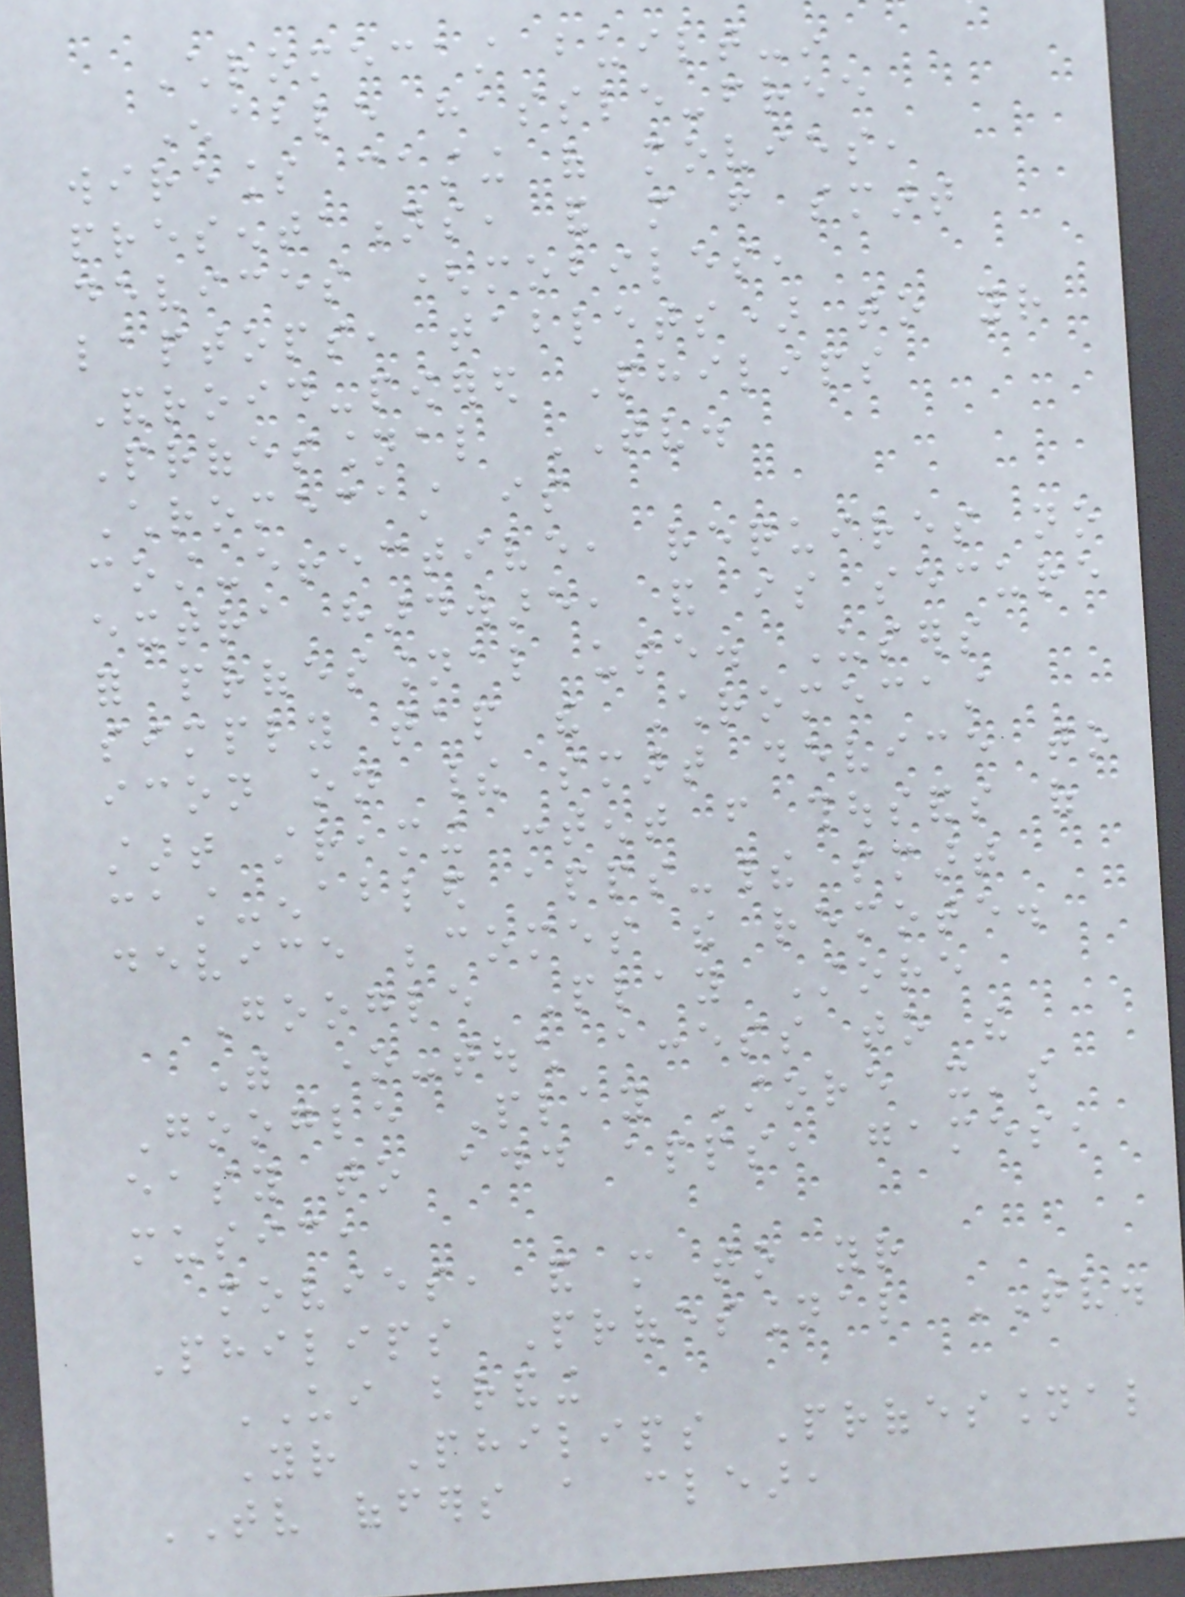Chromecast built-in
Enable hassle-free
wireless casting of movies,
presentations, and more from smart
devices (mobiles,
laptops, tablets) to your
Android-powered Philips
Professional TV.
Chromecast is
cost-effective, requires no
extra hardware, and is secure
for professional use. Users
simply tap the Chromecast
icon on their smart device to
start streaming content from thousands of
cast-enabled apps-their smart
device becomes the remote.
Google Play Store
With one-touch access to the
Google Play Store it's
easy to add apps, games,
music,
movies, and more to your
Philips Professional TV.
UI branding
Your Philips Professional
TV offers a clear,
